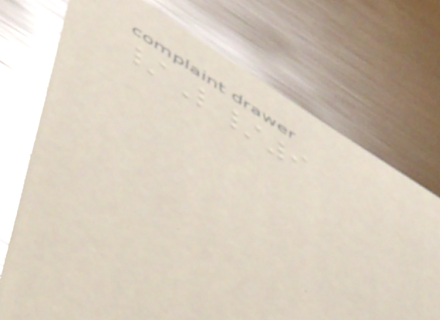/L/9
